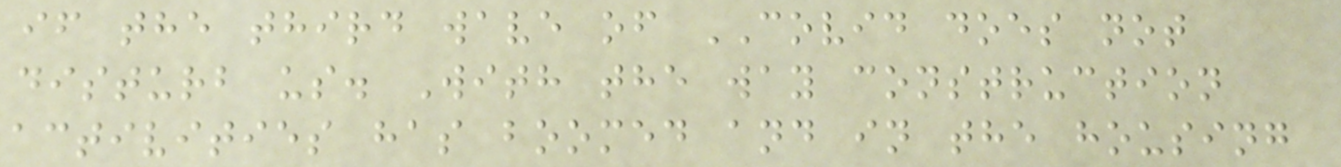if the third wave of COVID does not
disturb us. With the way construction
activities has boomed and in the housing
